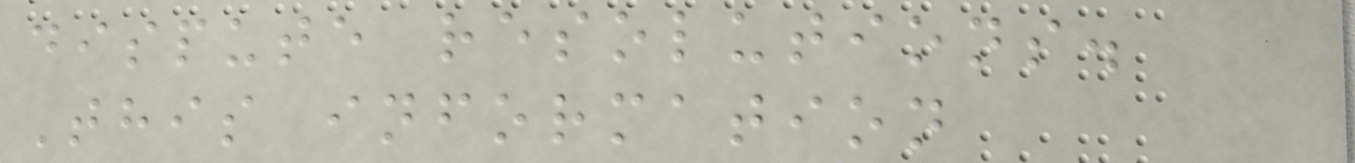dispute resolutions.
This information
